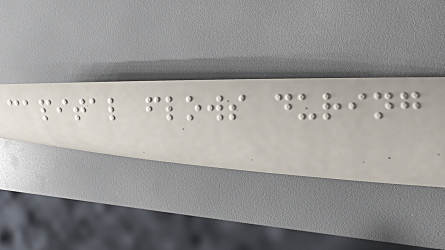capital flows during
